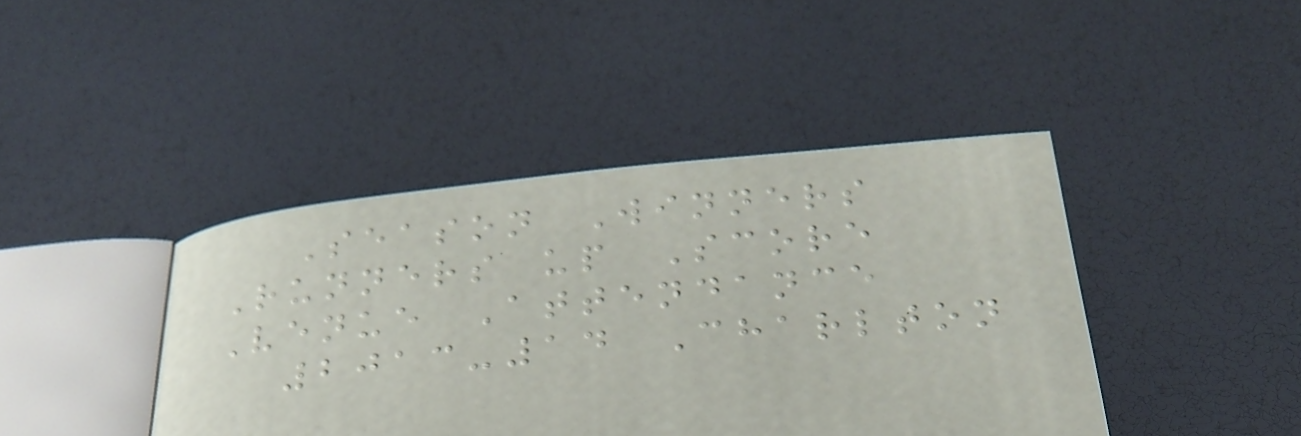Season Winners
Runners up Score
Venue Attendance
2013-14 Charlton
